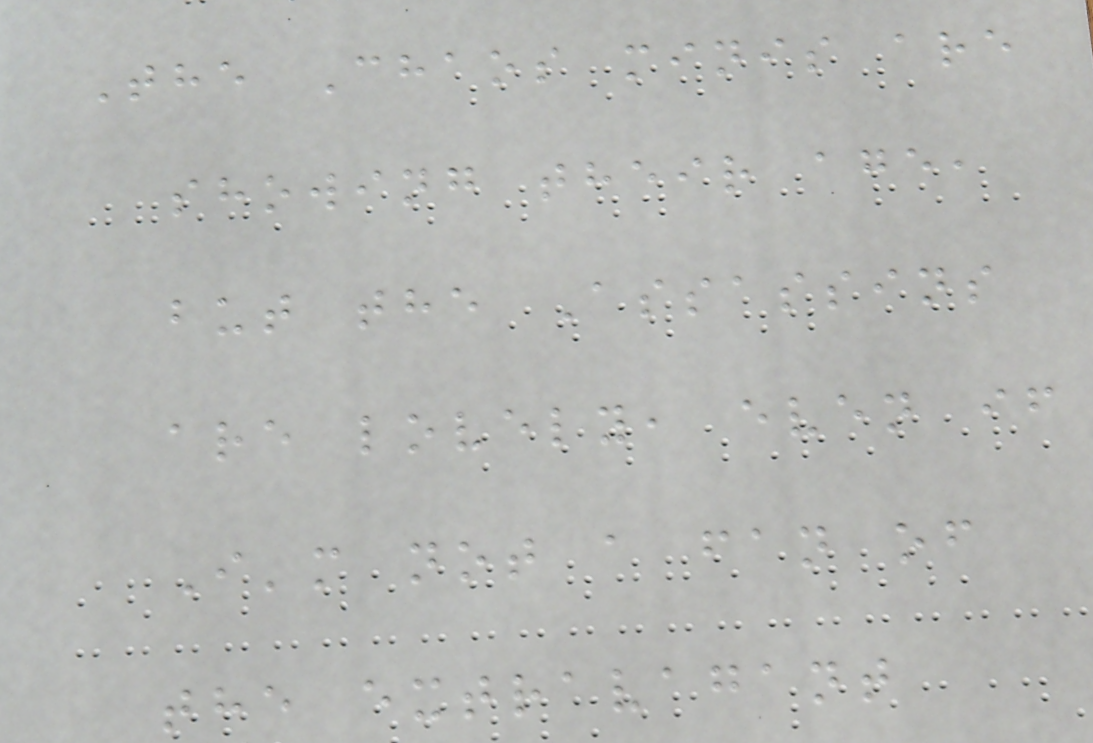The Chaos minis are
showing their age,
but the Assassins
are lovely, even if
I'm not a fan of
the extravagant
